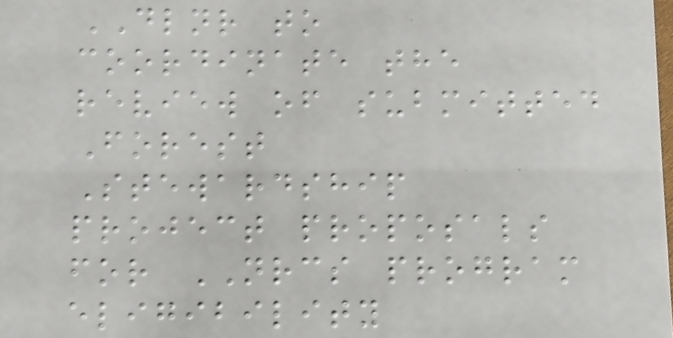DLNR to
coordinate the
review of submitted
Forest
Stewardship
project proposals
for NRCS program
eligibility
